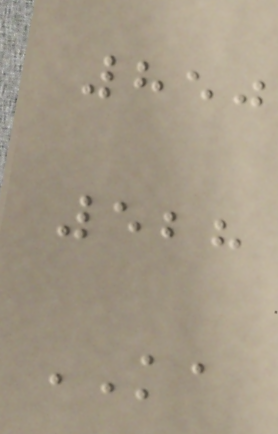850
528
KA
